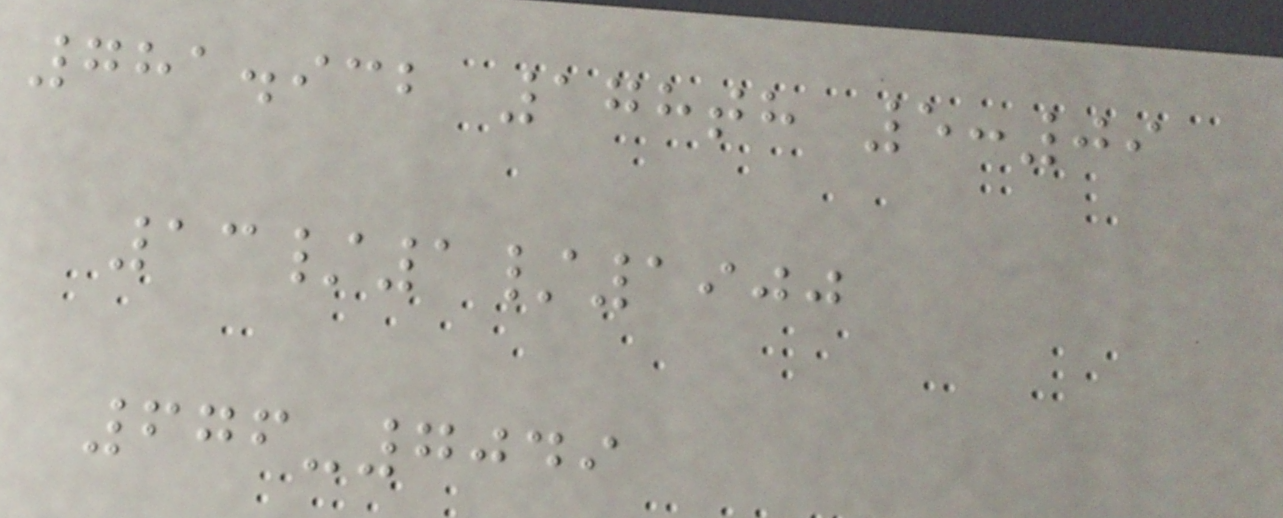781.932 178th 5:09
13/1/1900
676-7049
